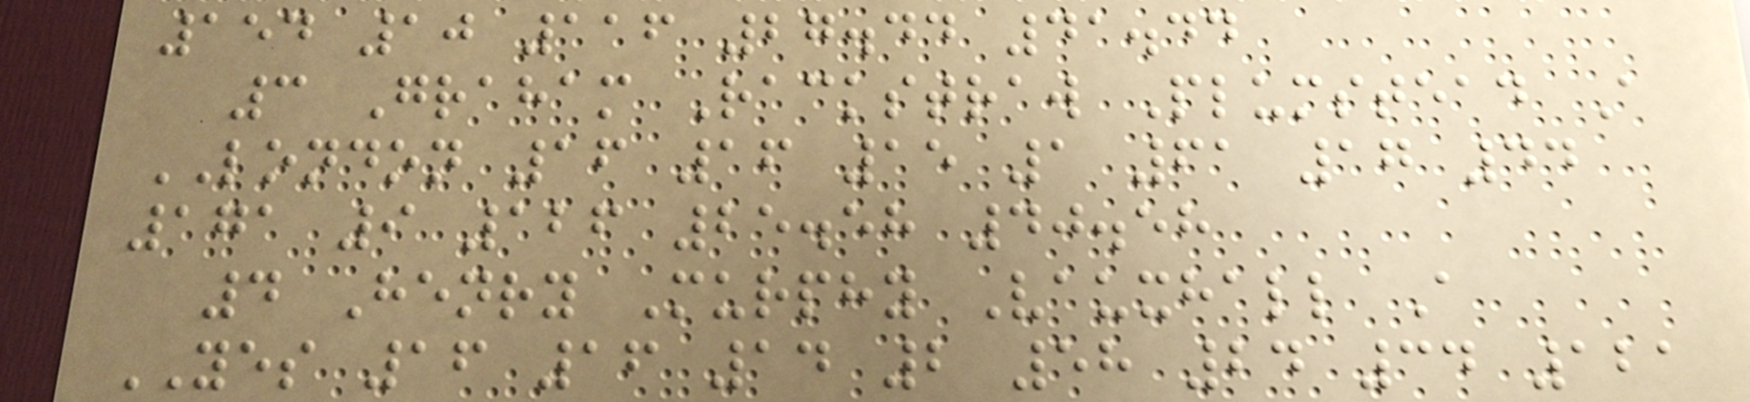154 10 116 27.44 41.44
3 Graham Rackstraw Plumstead A
LONDON 16 16 15 1 61 17 44
171 9 126 25.58 40.58
4 Henry Murphy Vauxhall A
YES 16 16 14 2 58 24 34 121
